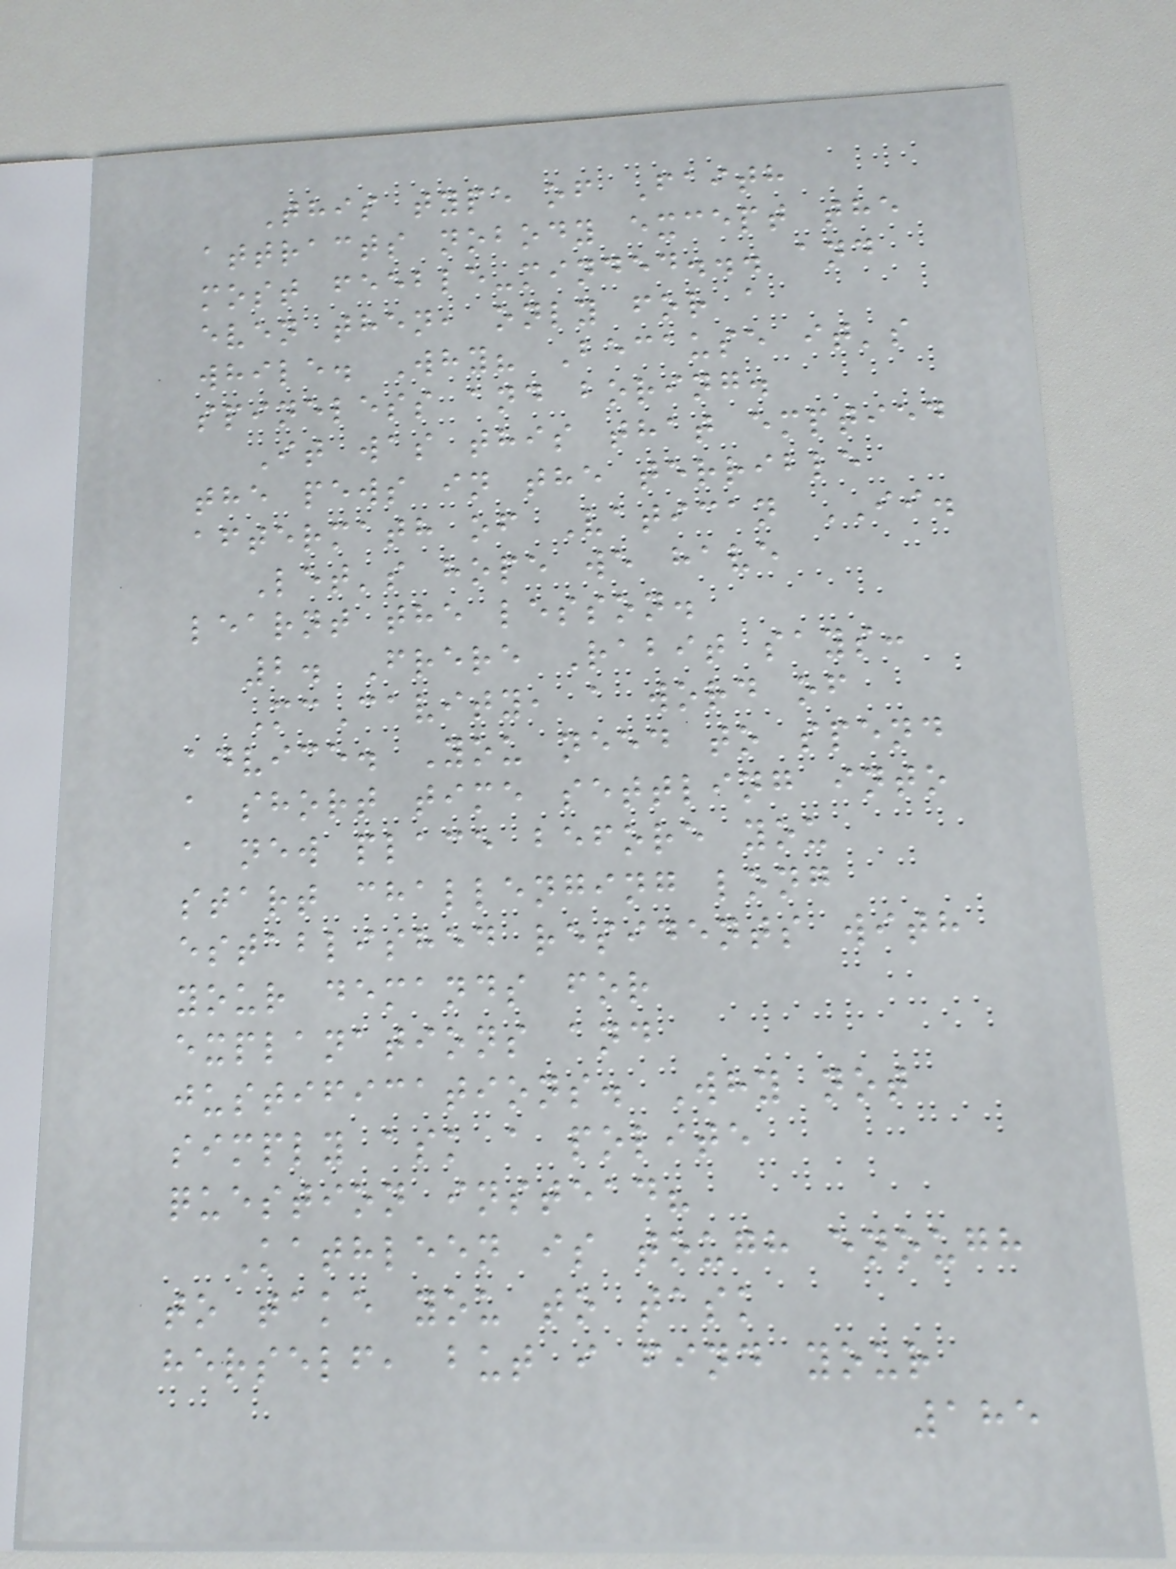This type of Faith
attracts nobody except the
most feeble-minded... and
even then, only for a
while. Why? Because it's
spineless and boring.
It was this that emptied
the pews in the terrible
aftermath of Vatican II.
Let's hope we have
learnt the lesson.
2. Frere Rabit says:
McCavity, a word of
advice. You need to spend
a short time settling into
a new place before you
start challenging long
established residents with
your demands for
explanations and
justifications. Why not
simply ask a polite
question instead?
Kathleen is tough enough
to take you to task
herself, but i find your
185
